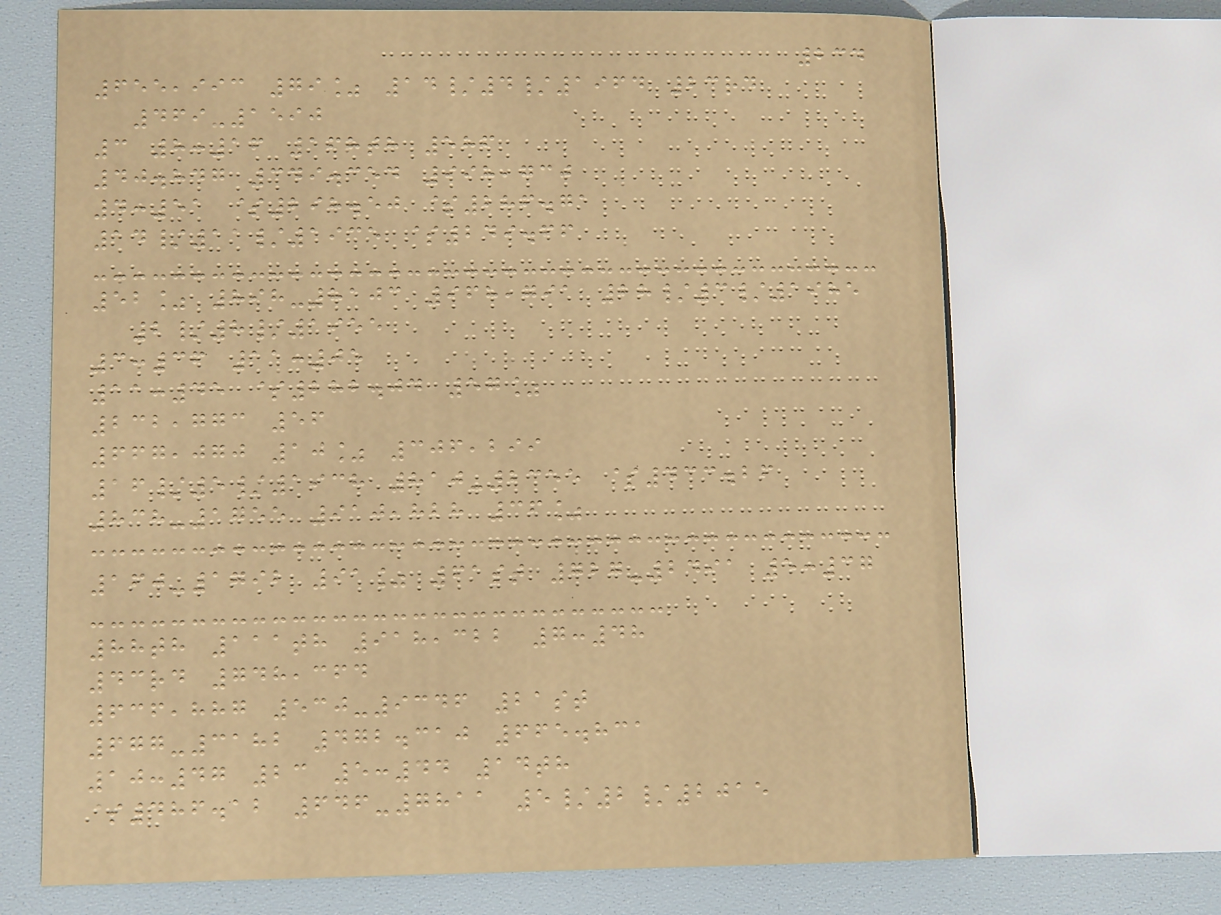234
655,993 79% 14/4/1964 23rd
469-1590
3 8:16 168th 586
40.847 349.354 998,730
4:51 $298.50 $286.71
14/11/1935 $249.66
52% 898-8103 968,791 28/3/1985
2/8/1955
3:36 11:05
11:45 $282.04 57%
232,773 56
667,070 10% 306,299
16/5/1938 810-2355 $433.26
838-1755 910,828 36%
160-1792 91% 61st 727-2491 5:37
88th 111th 918,322 7:48
43rd 748,364
636,887 530-9346 21st
677-3182 472.310 665.831
10:47 23 5:44 14th
$486.12 646-7811 5/2/2015
